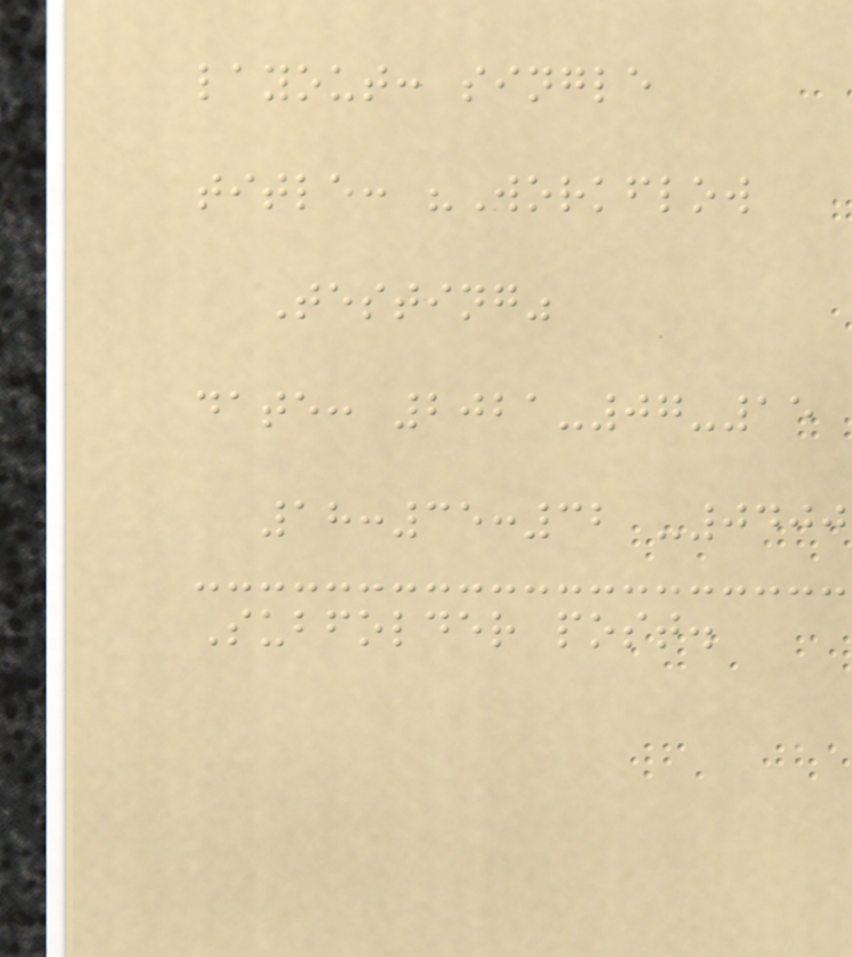layout: single
title: "Workflow
Testing"
date: 2021-07-15
18:35:32 -0400
Subfolder post.
